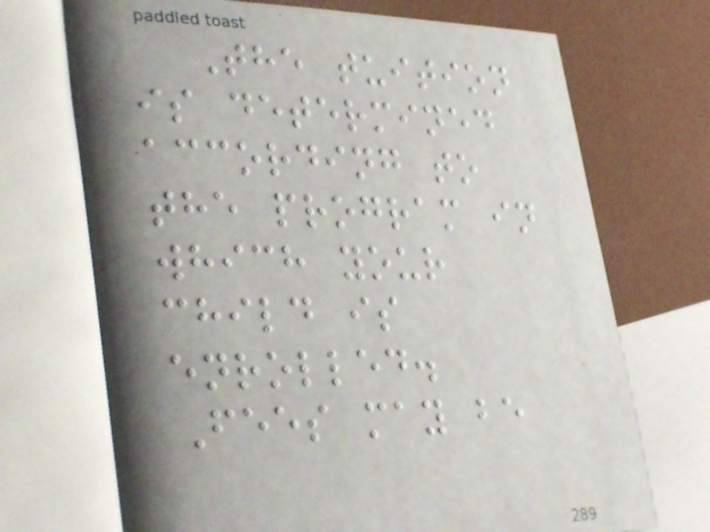The tuition
is determined
according to
the program in
which your
child is
enrolled.
Fees may be
